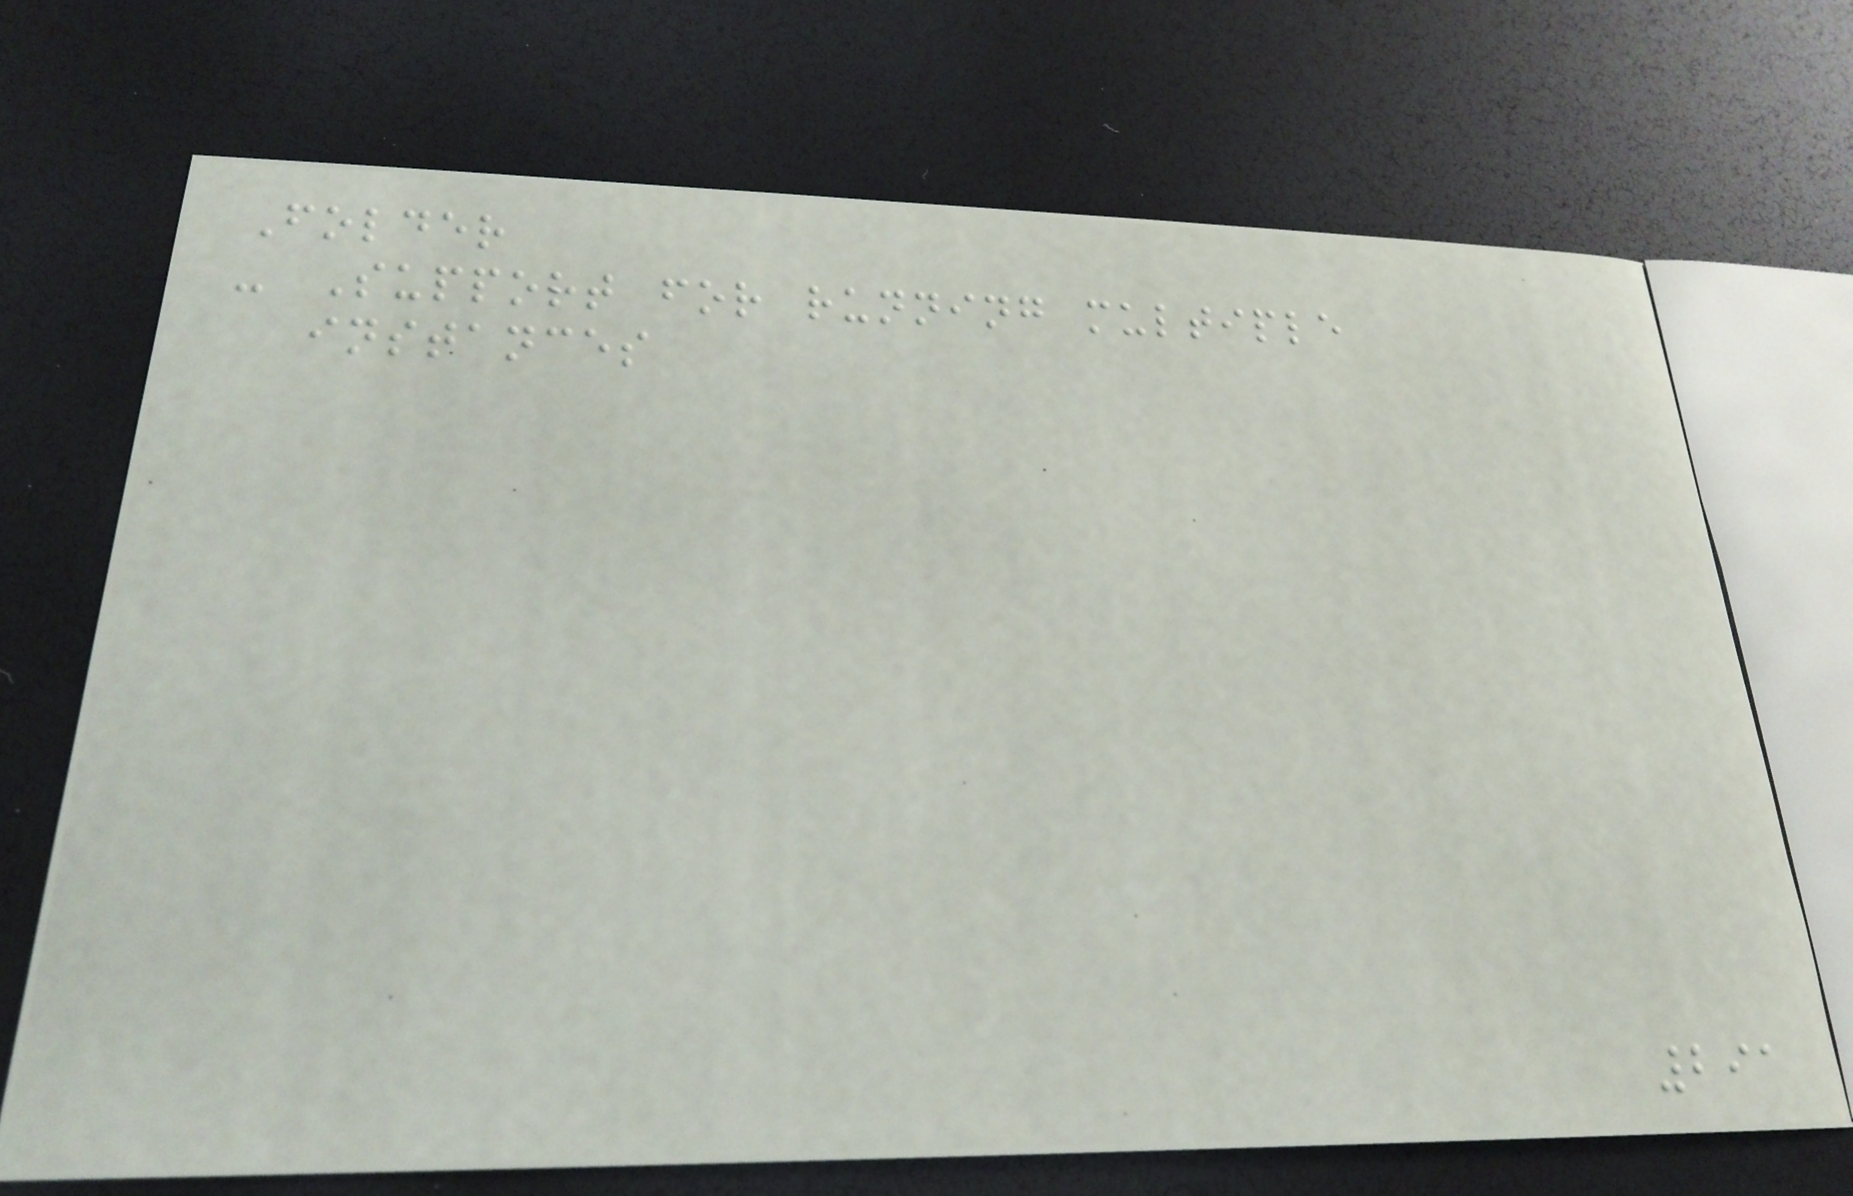Folder
- Support for running multiple
instances
291
